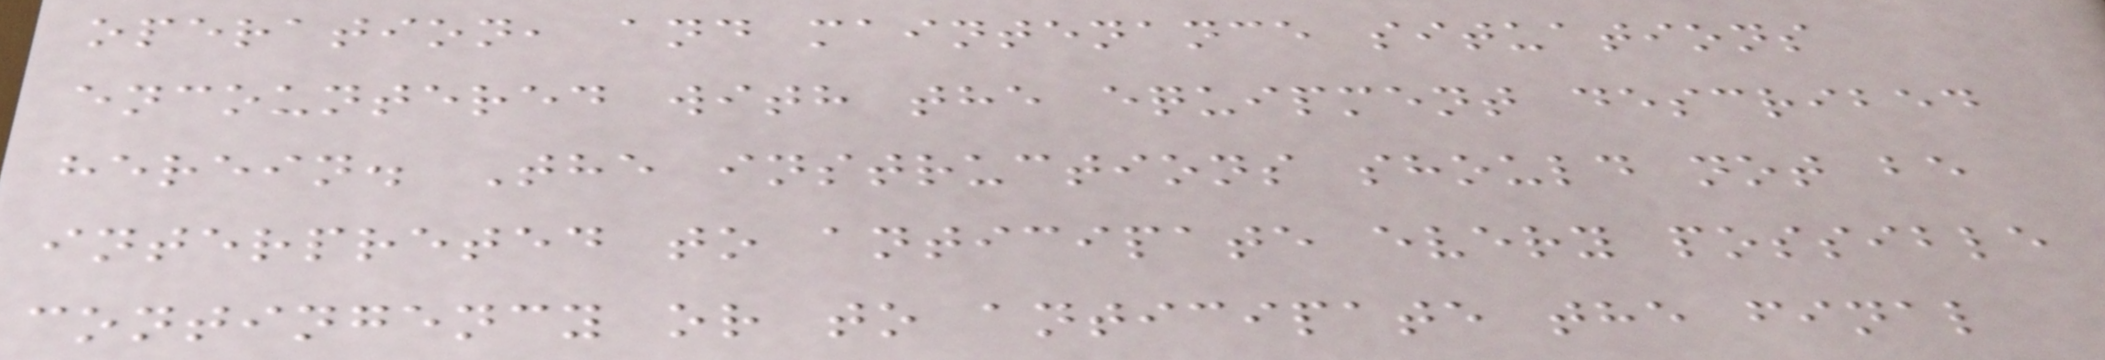operation, and maintenance situations
encountered with the equipment described
herein. The instructions should not be
interpreted to anticipate every possible
contingency or to anticipate the final
